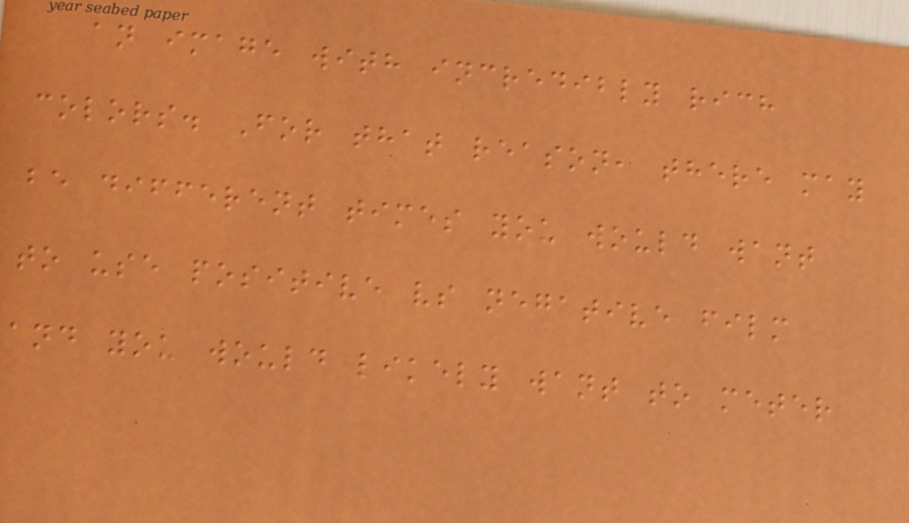an image with incredibly rich
colors. For that reason, there may
be different times you would want
to use positive vs negative film
and you would likely want to meter
